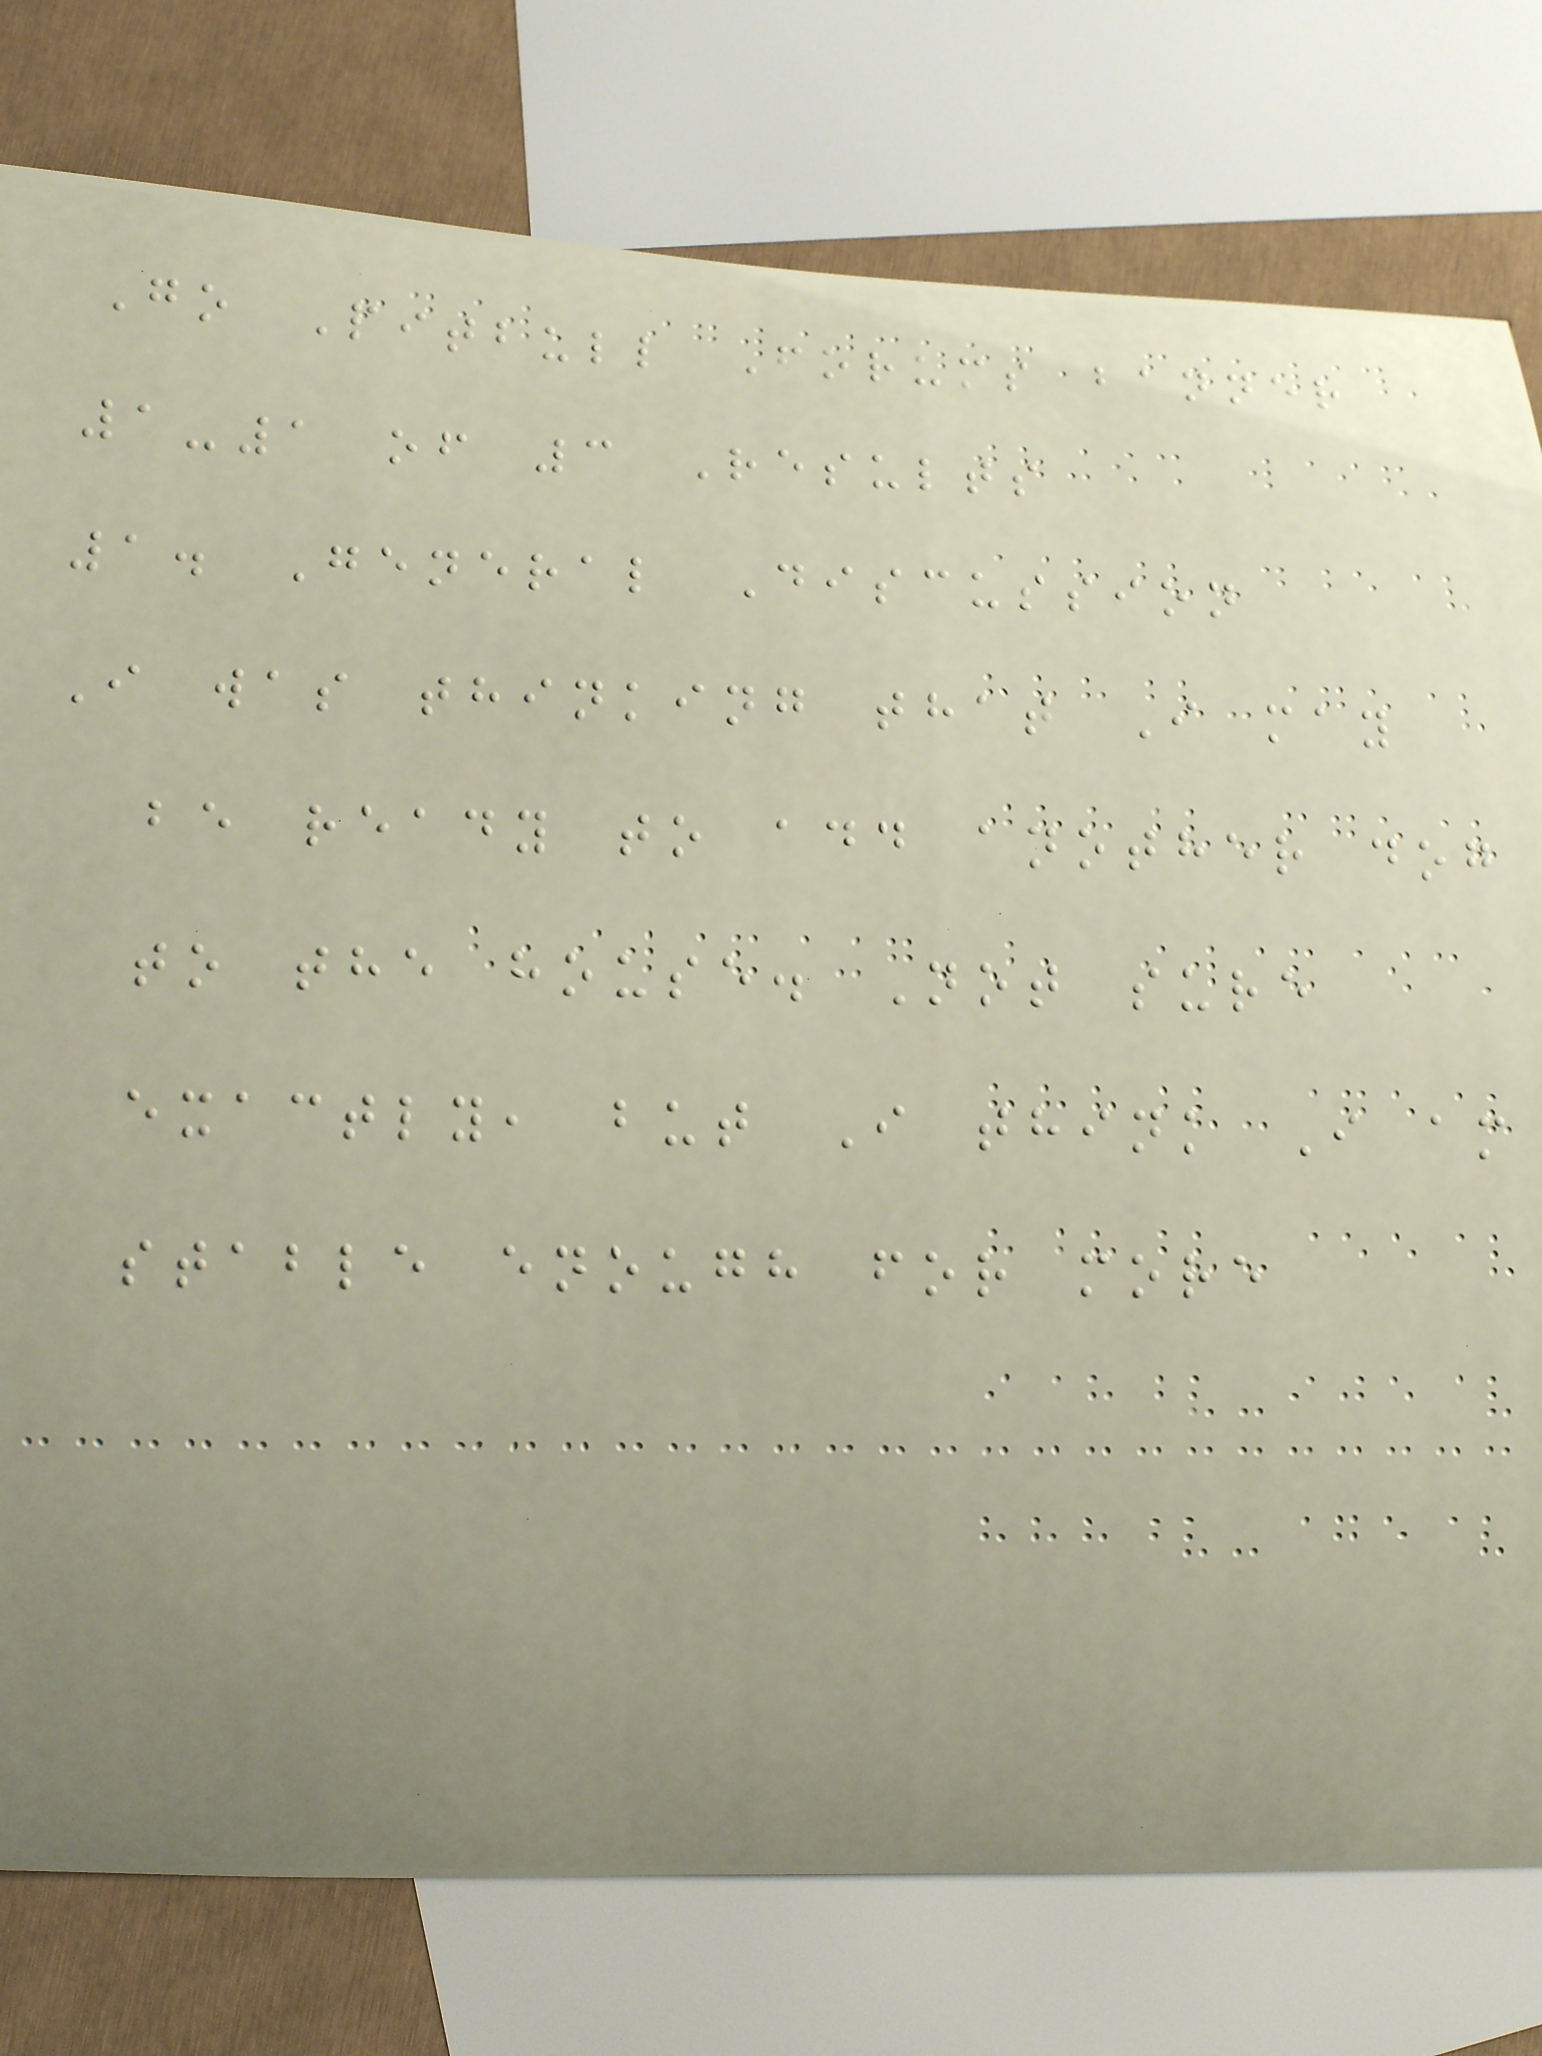Go Pitbull Forums banner
1-1 of 3 Results
1. General Discussion
I was thinking that I may
be ready to add another dog
to the house. Not sure
exactly, but I think I am
stable enough for more
